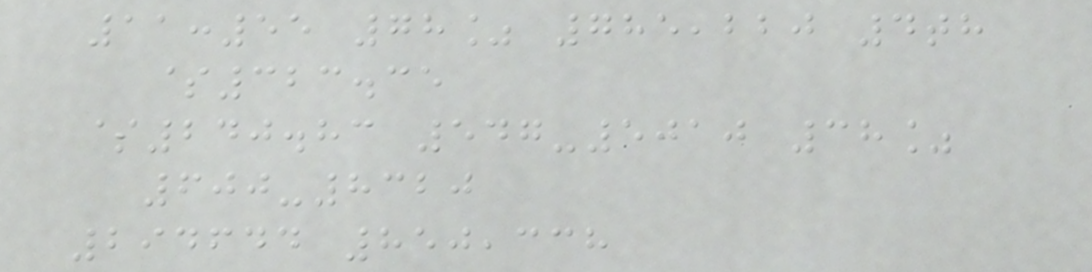11:55 78% 785,220 4th
$323.35
$240.83 547-5010 38%
600-8320
294644 850,338
